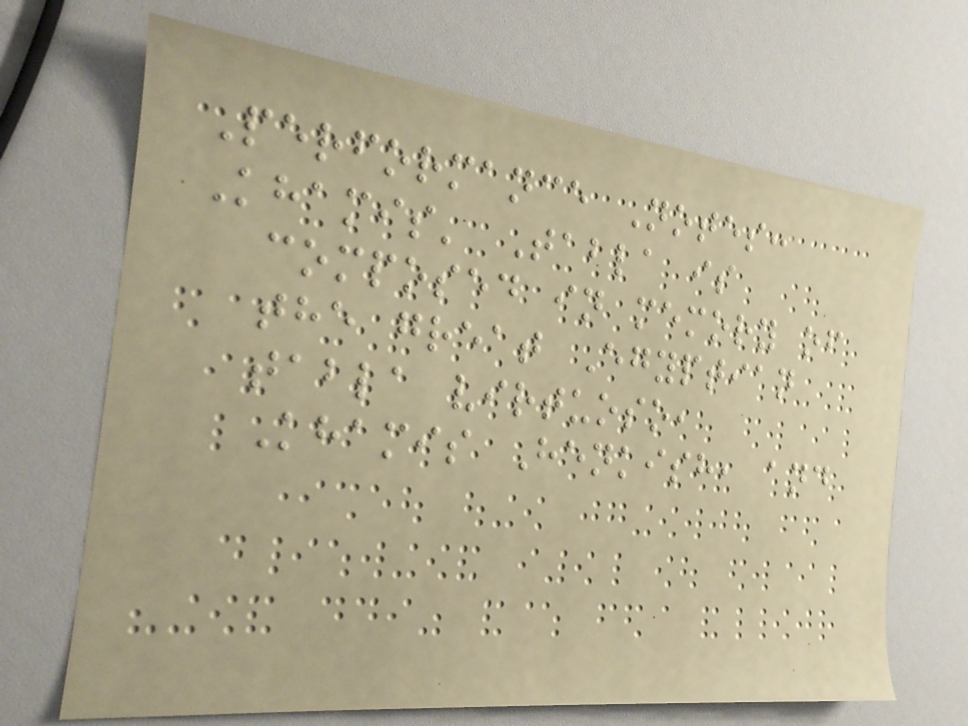Performance Notes:
Khamis' Tabla is
composed in memory of
the great Egyptian
tabla virtuoso,
Khamis Henkish, and
